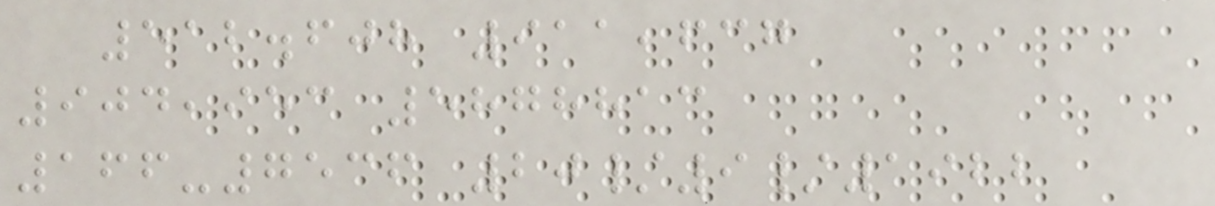512.608 911,637
904,953 5878813
166-7536 20/9/1922
